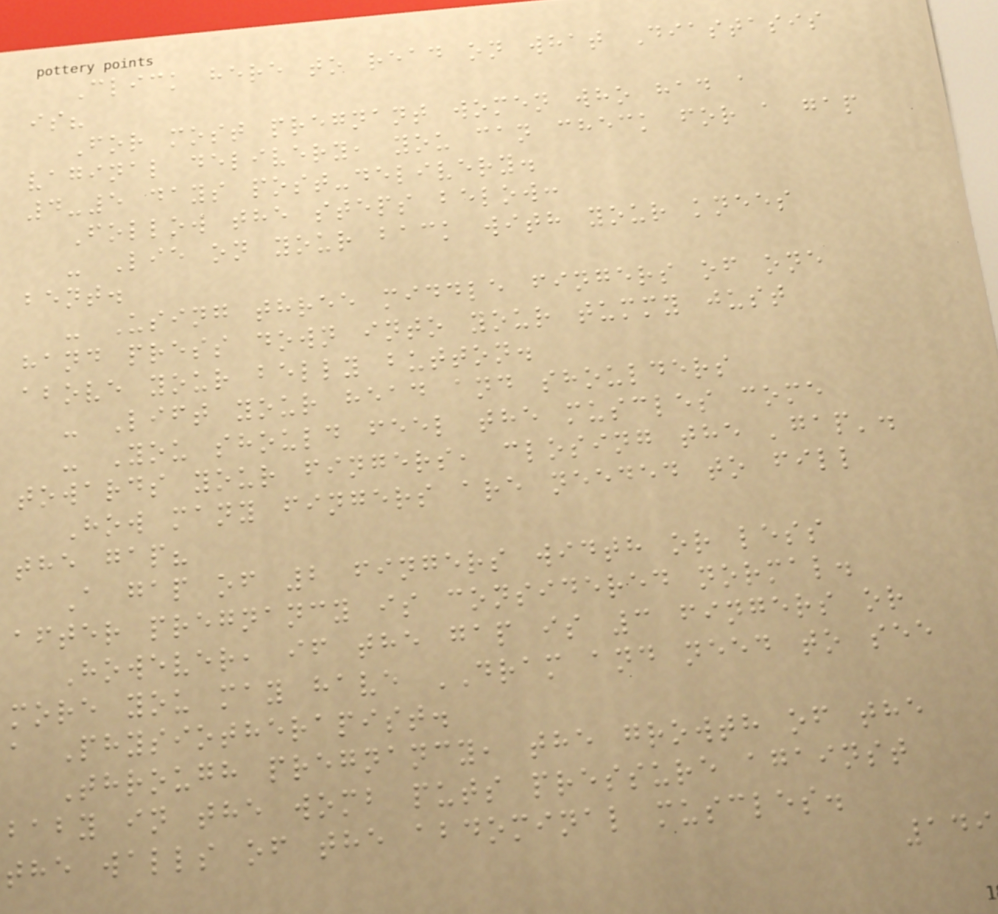Click here to read on what Diastasis
is?
For most pregnant women who had a
vaginal delivery, you can check for a gap
4-5 days post-delivery.
Follow the steps below:
- Lie on your back with your knees
bent.
- Using three middle fingers of one
hand press down into your tummy just
above your belly button.
- Lift your head and shoulders
- You should feel the muscles come
towards your fingers, closing the 'gap'.
How many fingers are needed to fill
the gap?
A gap of 2 fingers width or less
after pregnancy is considered normal.
However, if the gap is 3 fingers or
more you may have DRAM and need to see
a Physiotherapist.
Through pregnancy, the growth of the
baby in the womb puts pressure against
the walls of the abdominal muscles.
149
